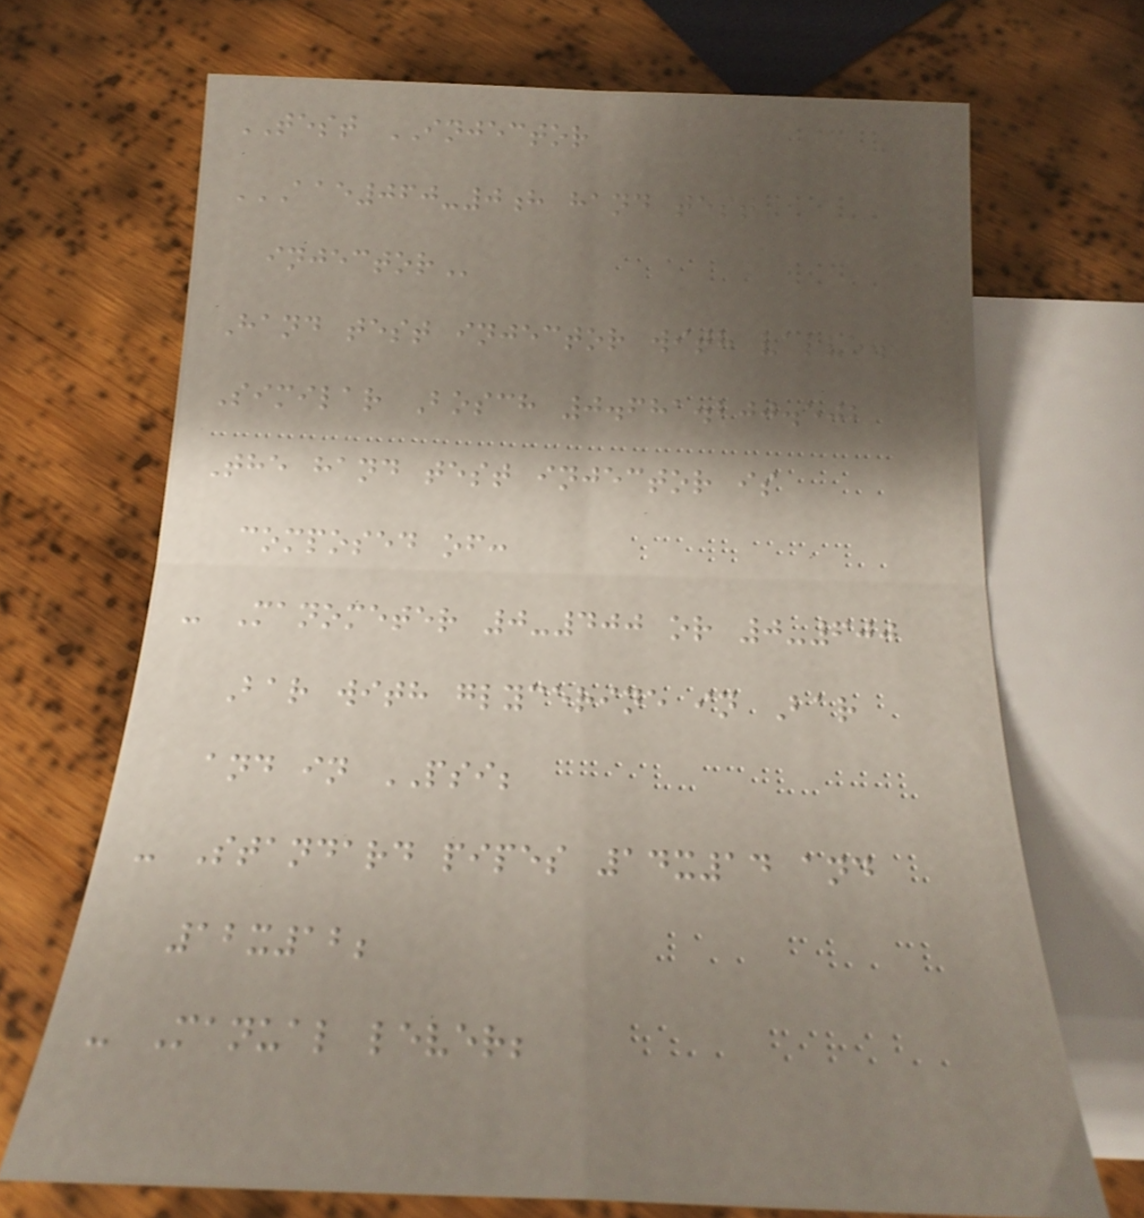TEST INJECTOR
AAE060-0H HAND TEST
INJECTOR
Hand test injector with valve.
Similar Bosch 0.681.200.502
The hand test injector is
composed of:
- Manometer 0-400 or 0-600
Bar with glycerine in Bar
and in PSI;
- Standard pipes 14x14 and
12x12;
- Manual lever;
